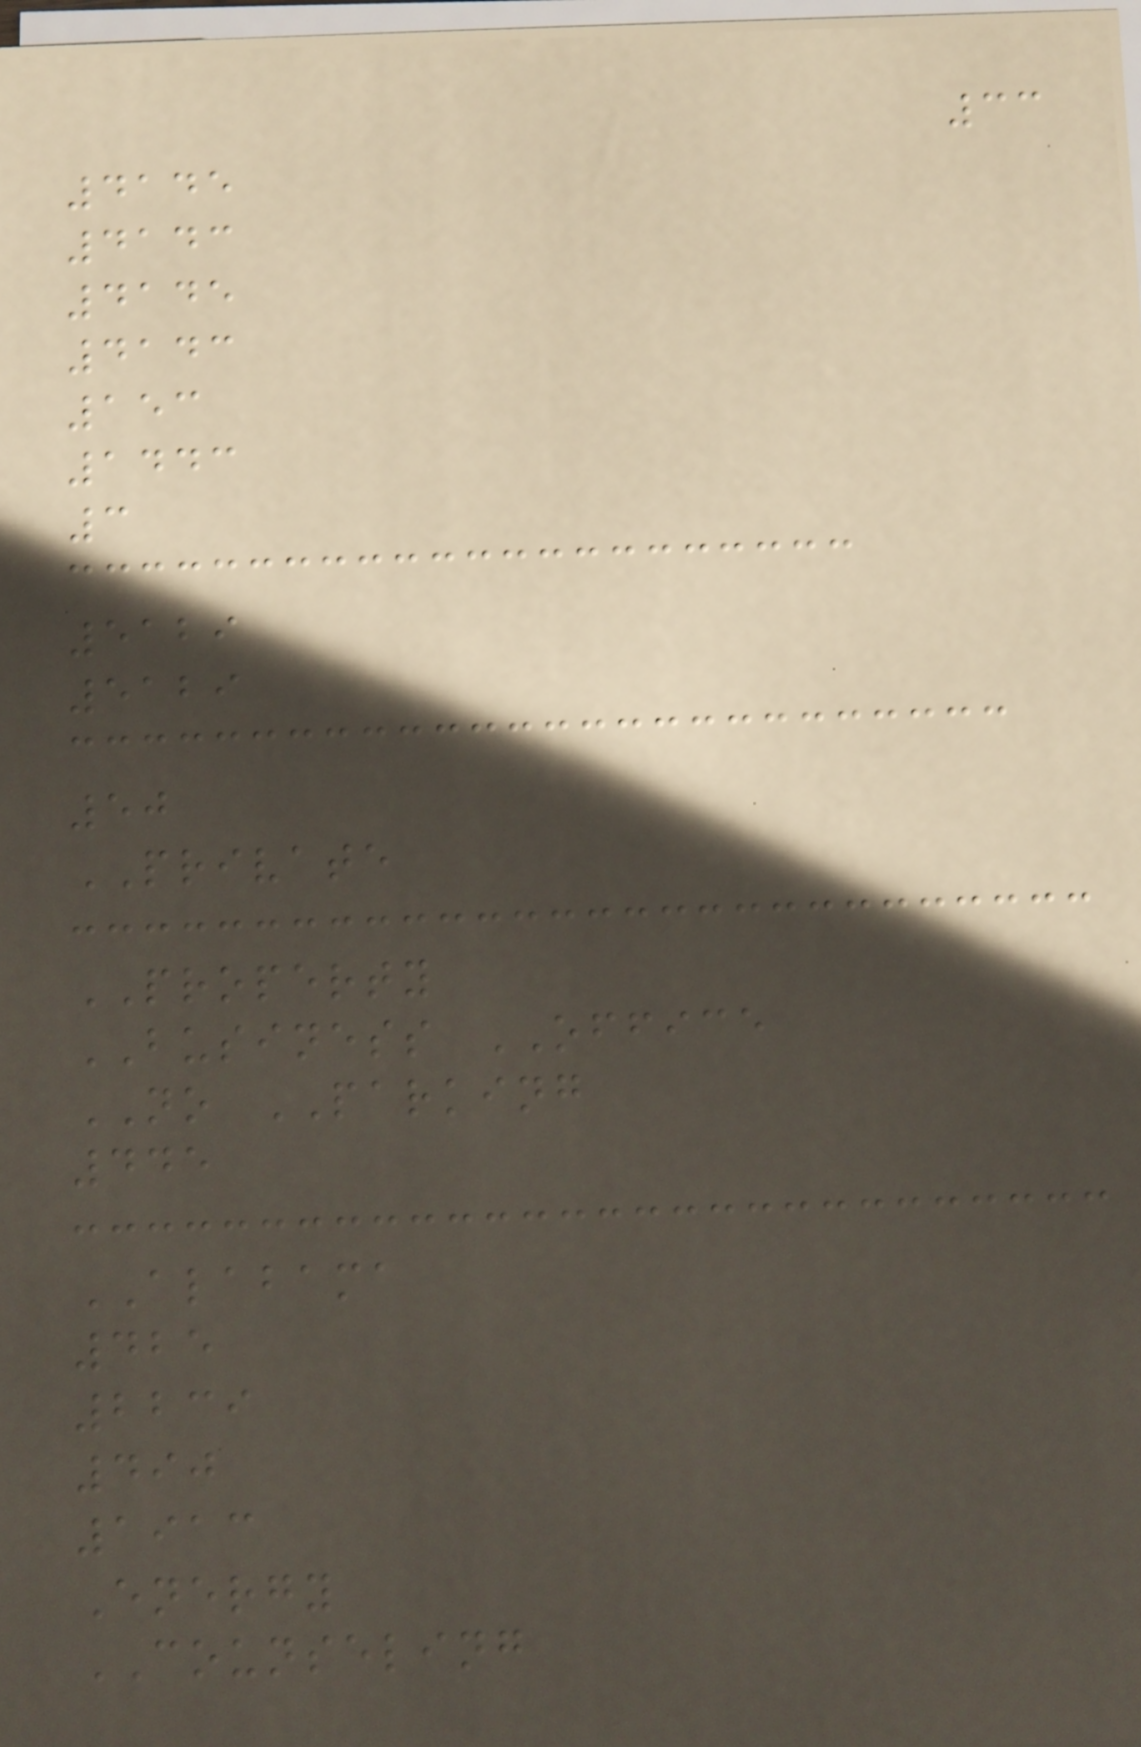33
4145
4143
4145
4143
153
1443
3
5129
5129
50
PRIVATE
PROPERTY
BUSINESS OFFICE
NO PARKING
445
ALABAMA
425
2239
490
1913
Energy
COUNSELING
